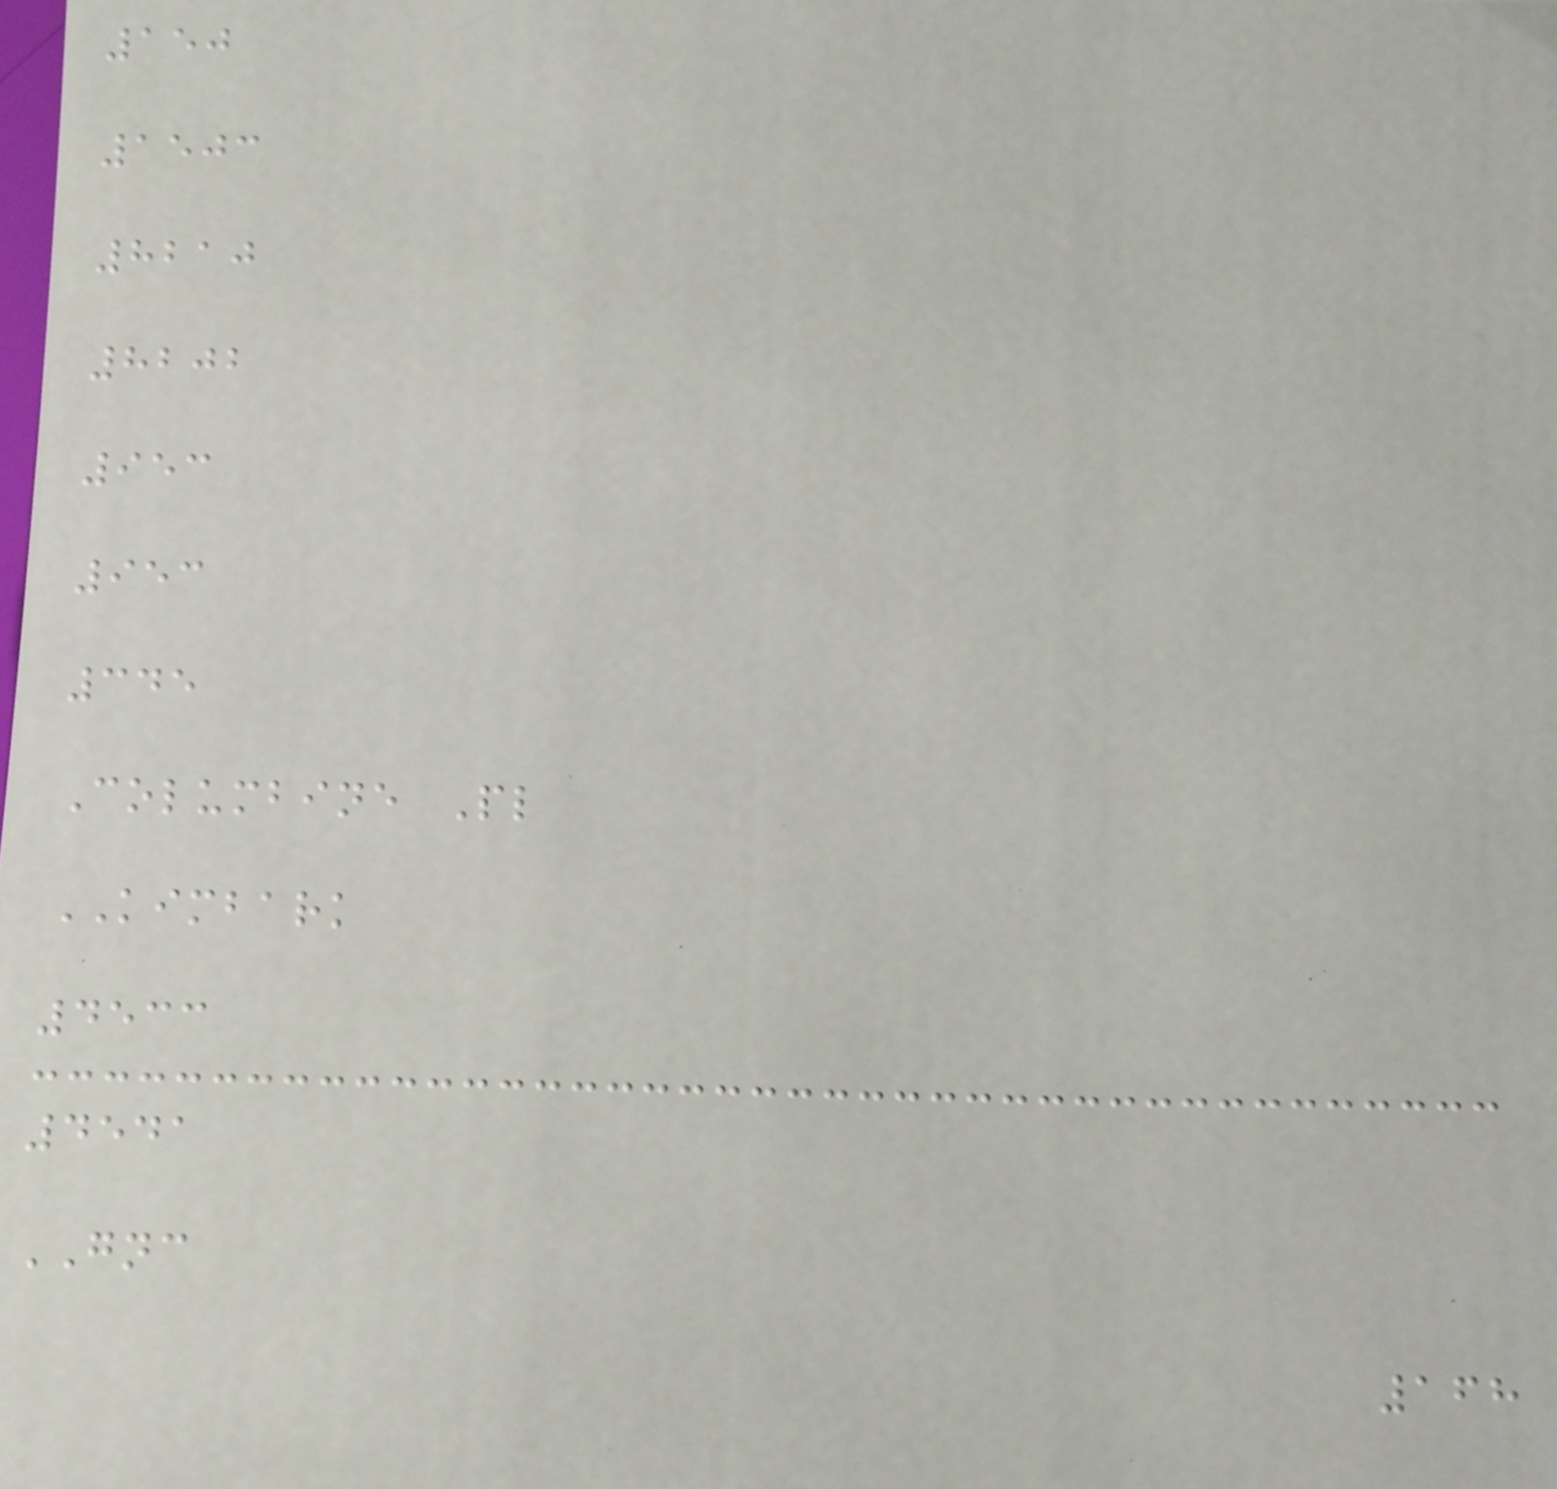150
1503
8210
8202
953
953
345
Columbine Pl
KIMBARK
4533
4541
GNC
168
